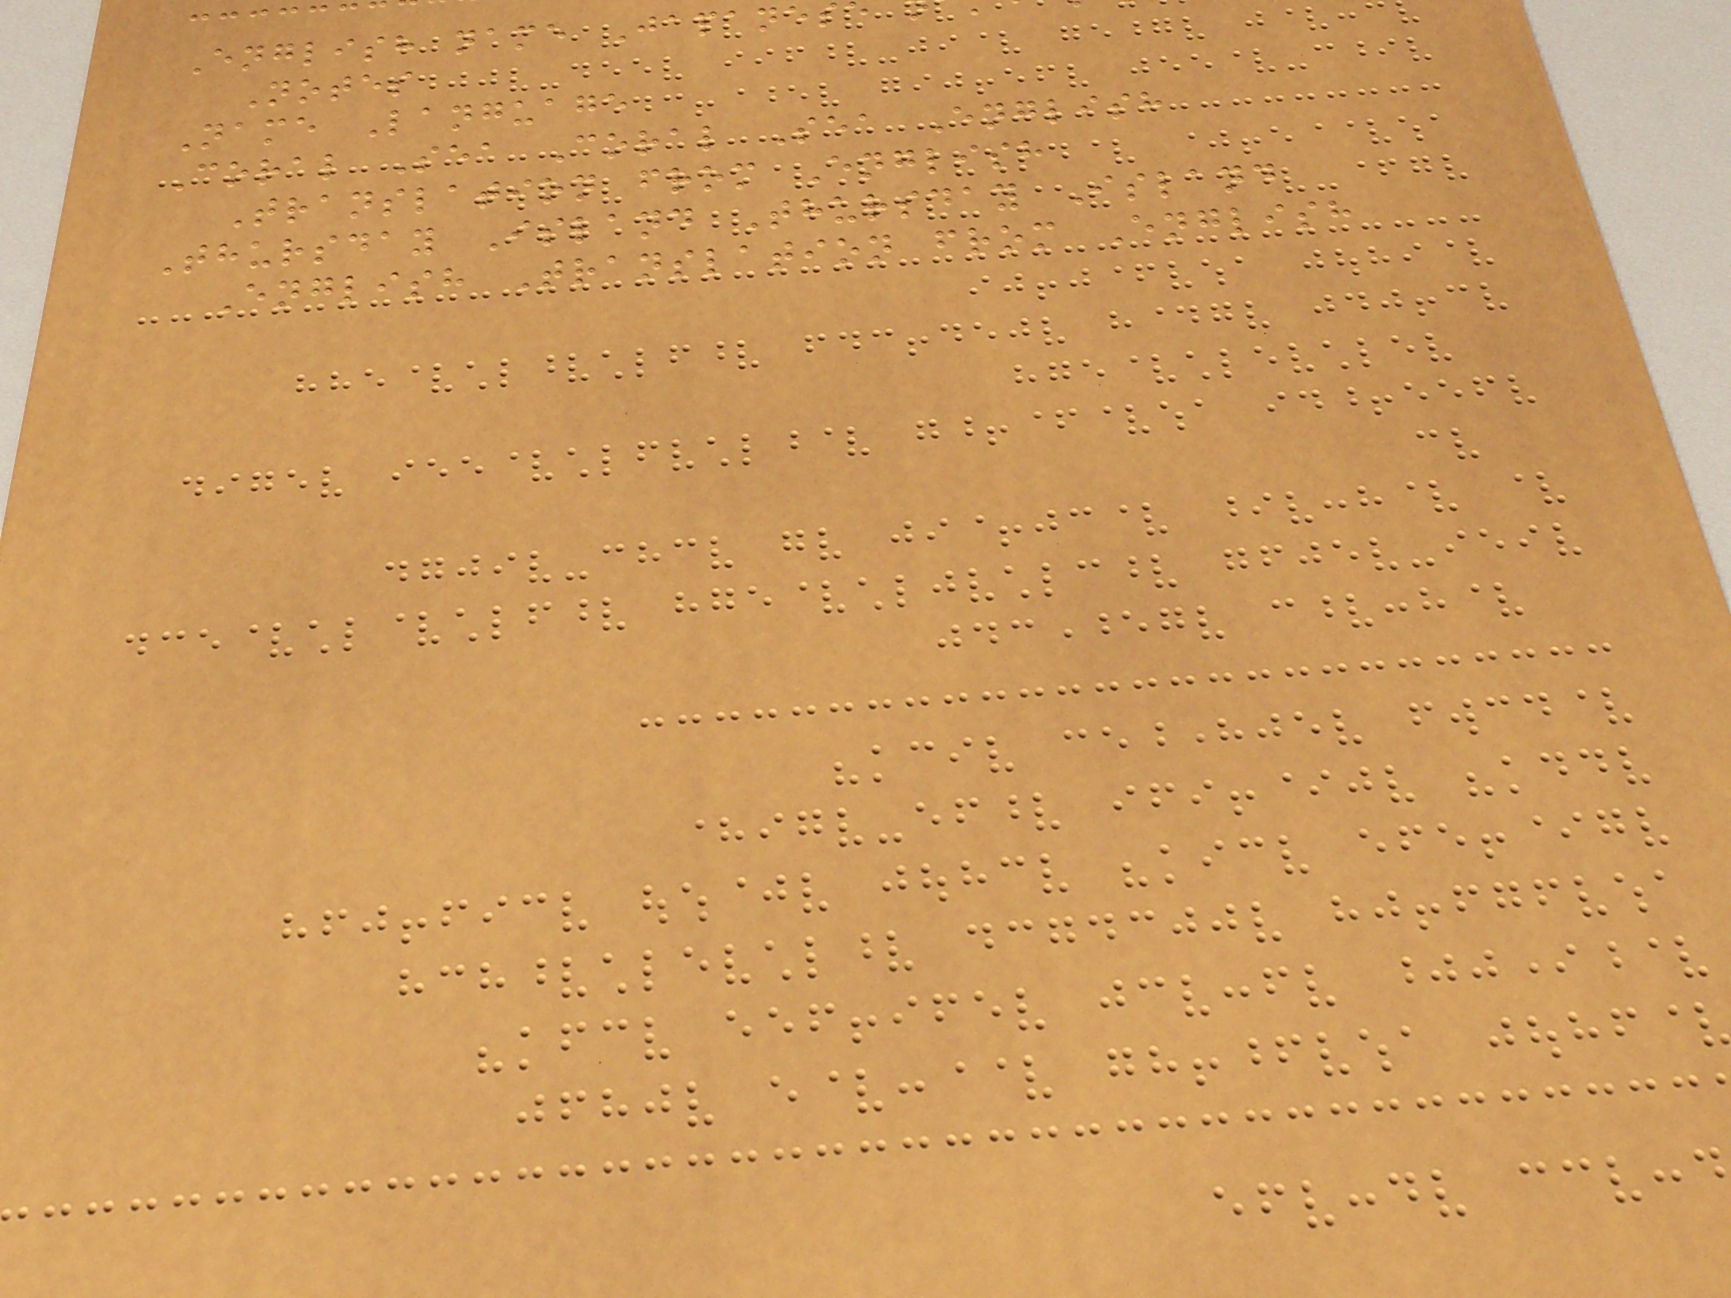English name Japanes
Notes
Name Language
Coral Sea Coral Sea English
Translation from English
Thursday Island Thursday Island
English Translation from English
